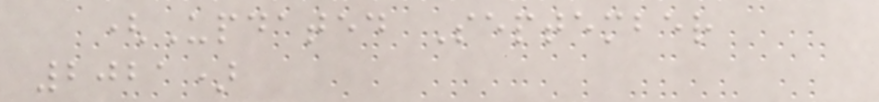(Updated September
2021)
